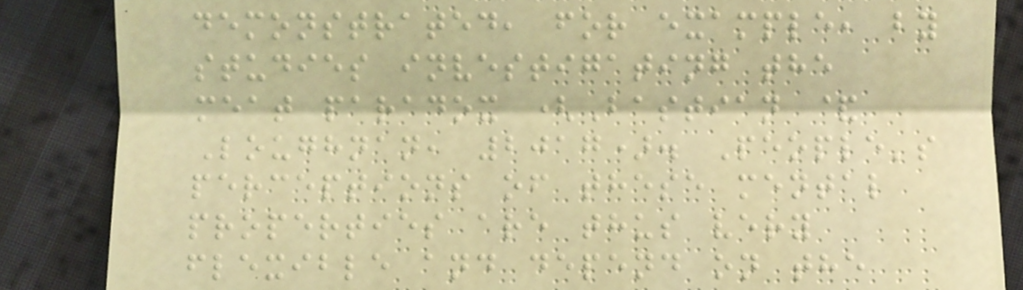demonstrated, for example, by
studies investigating the
meat paradox (Bastian &
Loughnan, 2017). People's
perceptions of these mental
properties are thus very
flexible and depend on the
